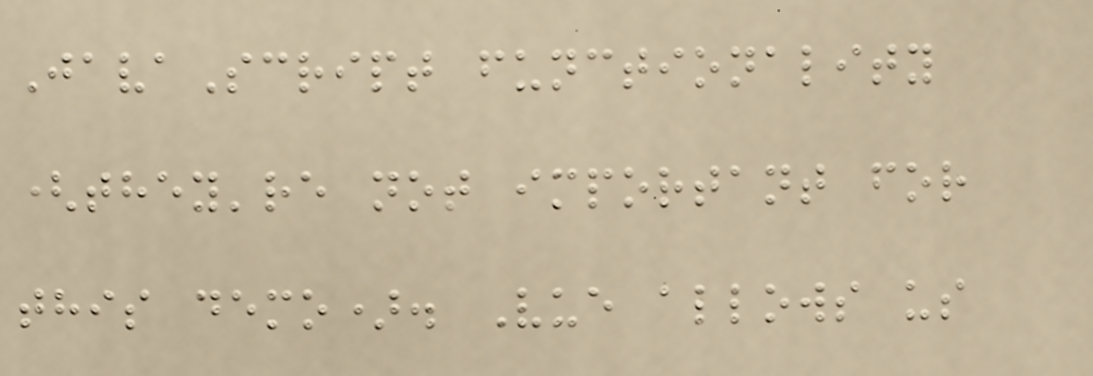JavaScript functionality
(they're not important for
this demo). Vue allows us
